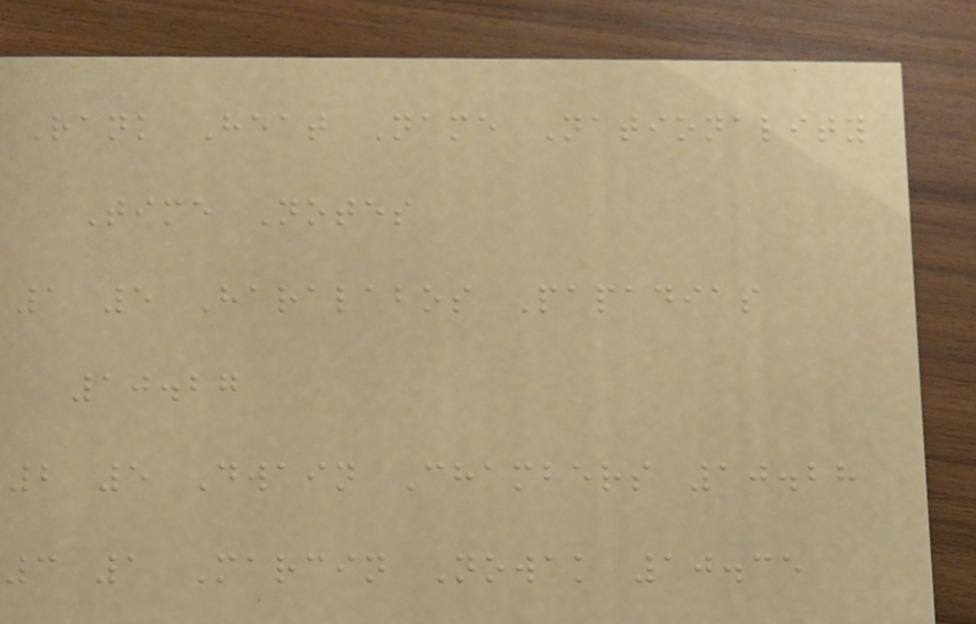Rank Heat Name Nationality
Time Notes
1 5 Haralabos Papadias
10.27
2 5 Dwain Chambers 10.28
3 1 Marcin Nowak 10.35
